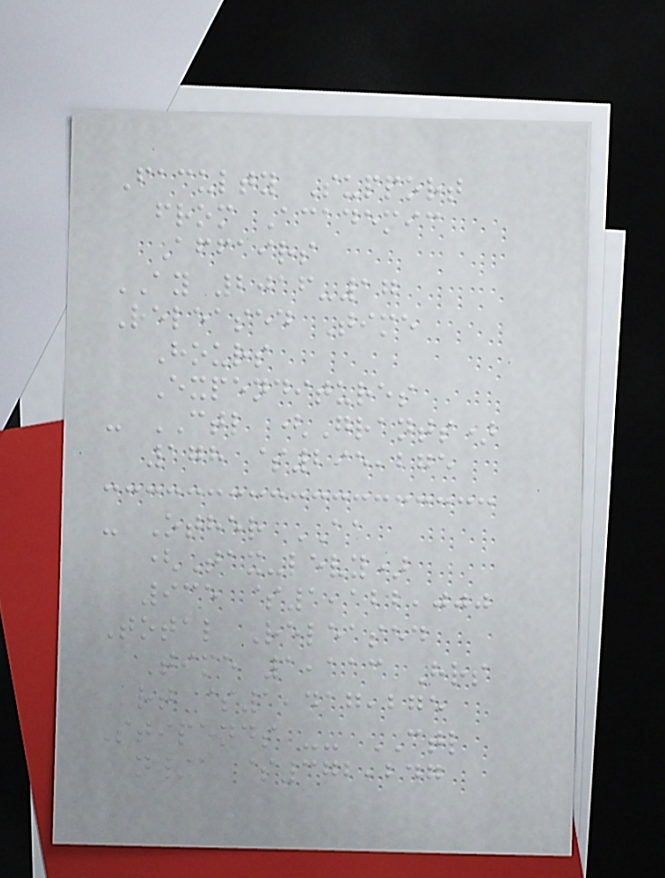Faculty Support
from Academic
Affairs
AY 2016-17
Released Time
Hours
Expenditures
- CTL (Grants)
178 $295,275
- Other AA
(Tax-levy)
935 $1,122,000
Total Released
Time 1,113 Hrs
rt $1,417,275
Stipends -- CTL
n/a $372,247
